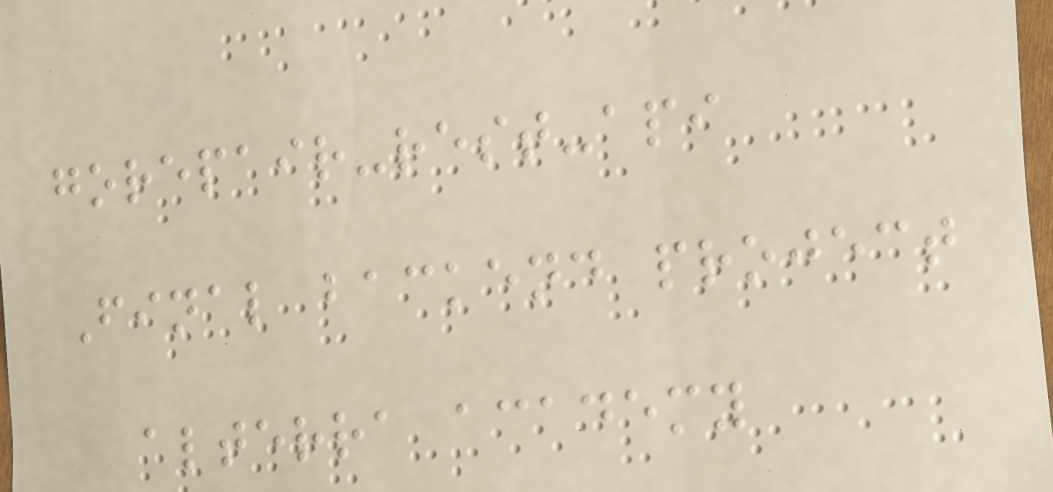gorepair-rest-api
Final backend project
alterra academy
